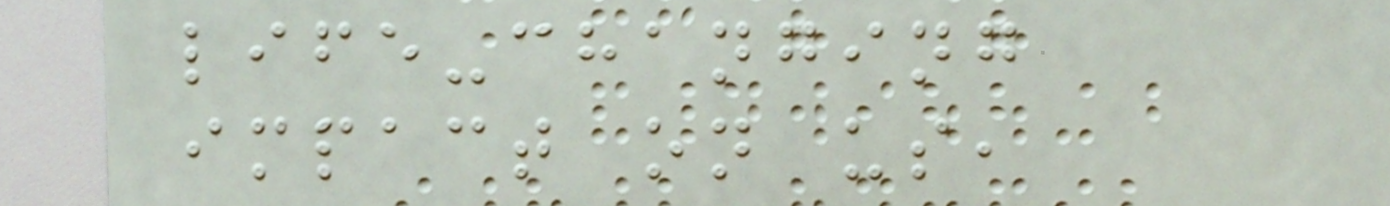life-changing
impact on us,
